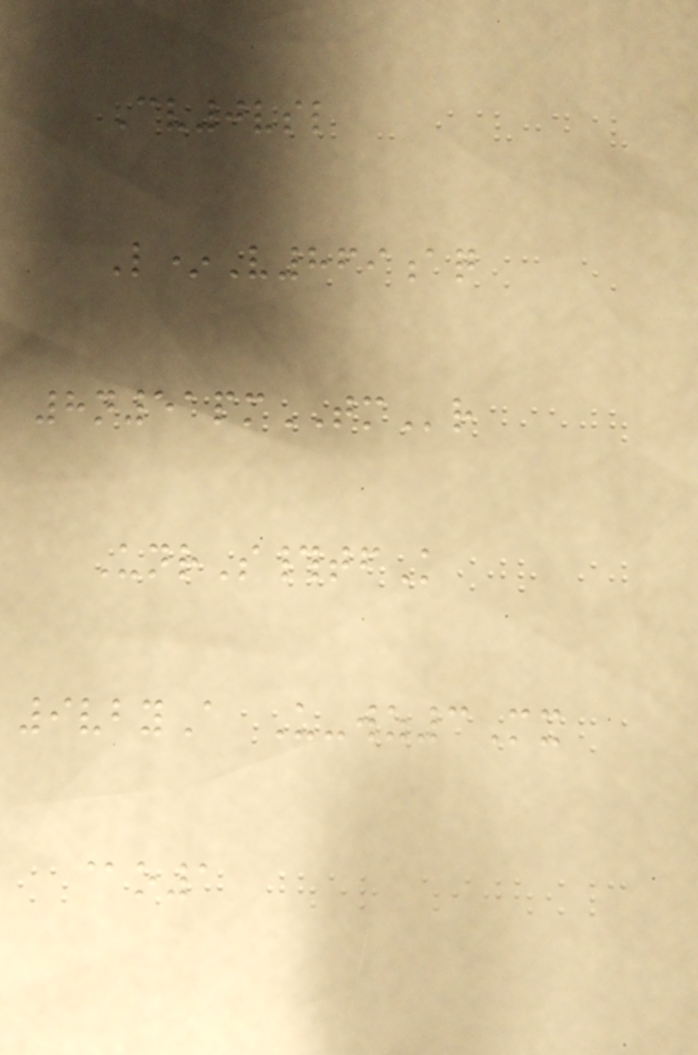Cv0vsl
L*V869aq
8n51pmTMr
UnrS#tfK
9vbyA U-wz3Mx
@o1
